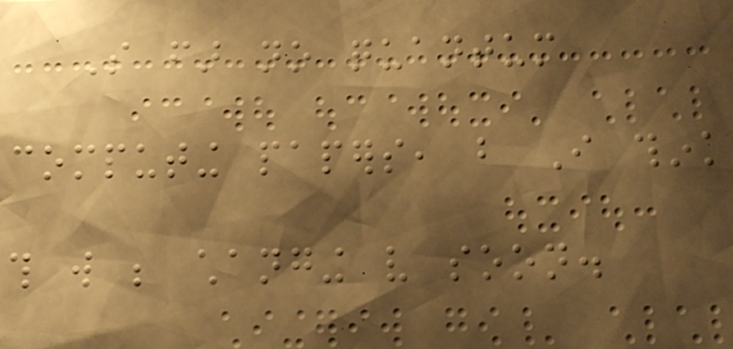So far no quantum
computing papers, but I think
this will be changing very soon.
